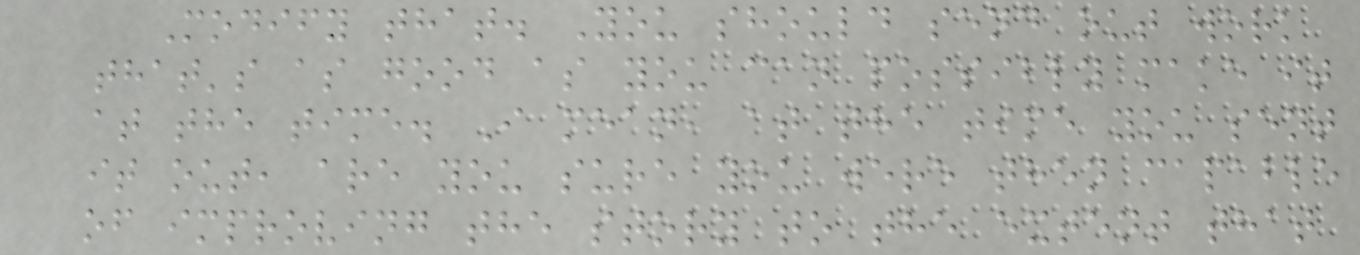Modify that. You should send out work
that's as good as you can possibly make it
at the time. I mean, at the time you sent
it out, are you sure you were then capable
of improving the story to the extent that
